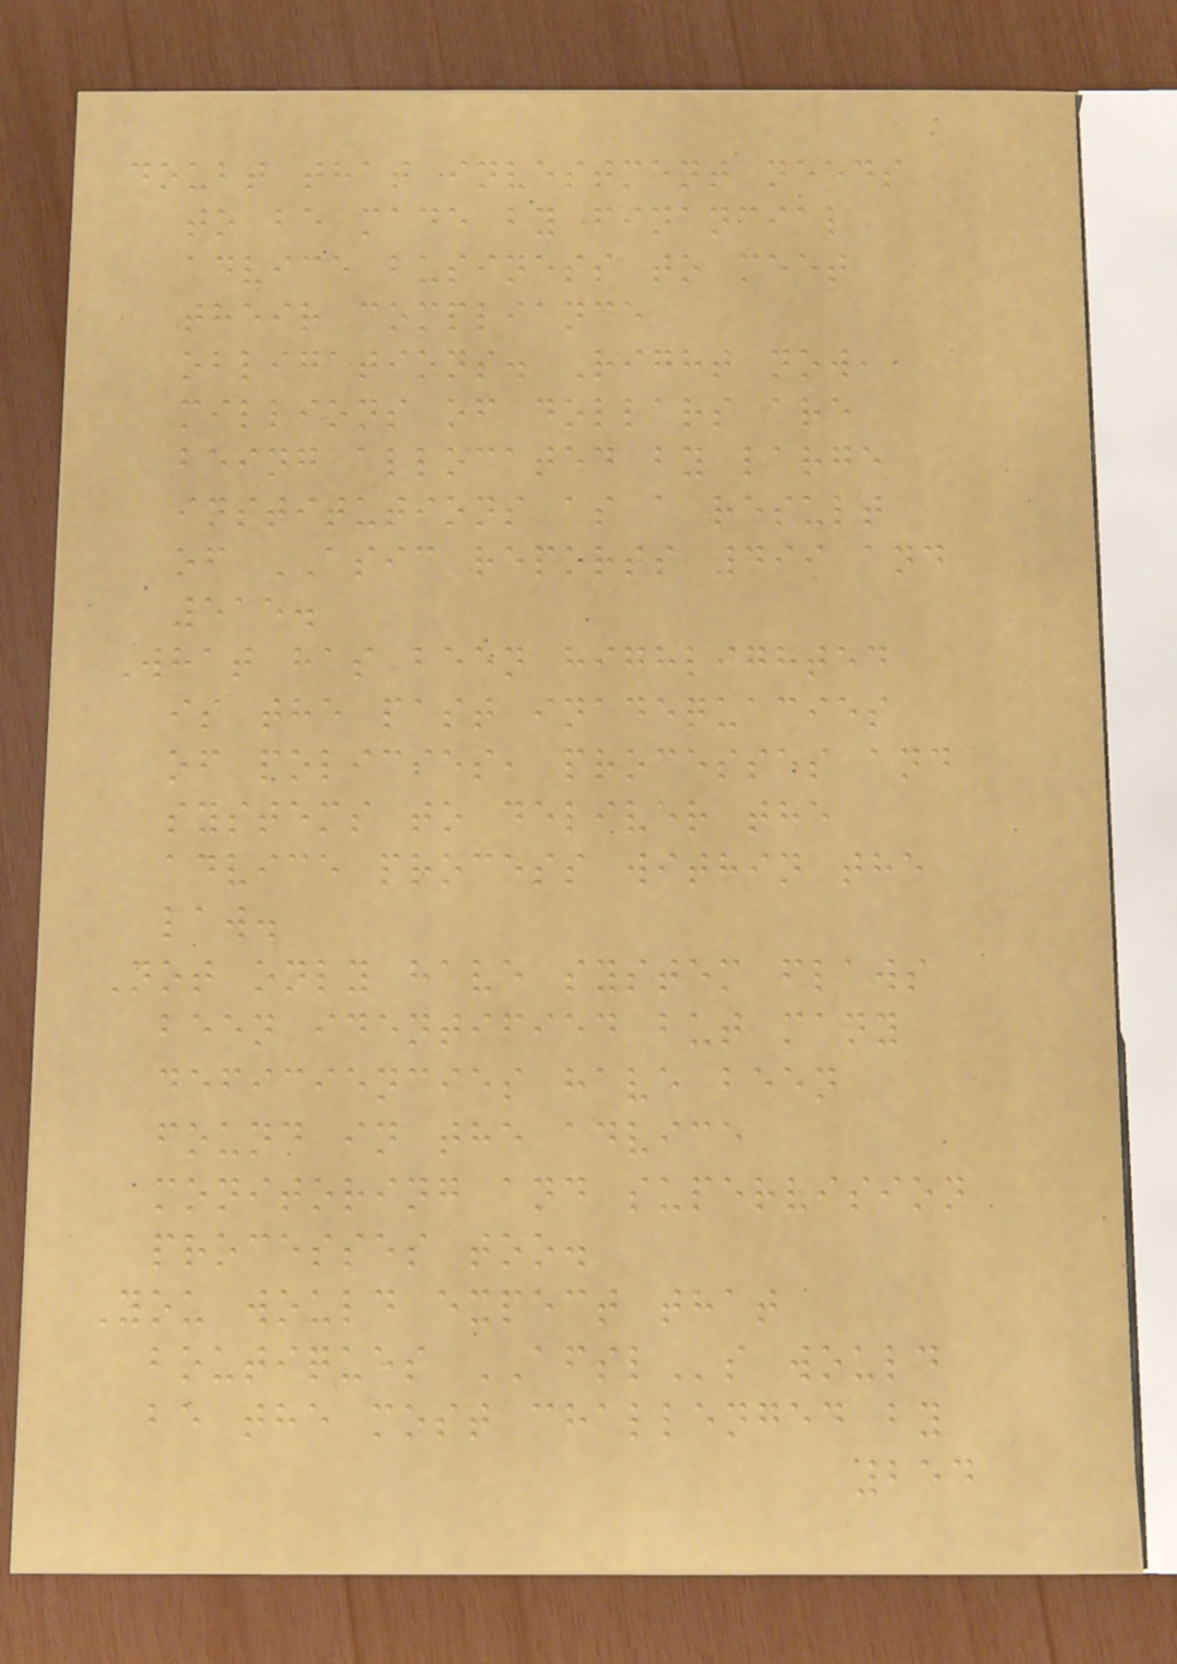doubt that investment needs
to be made by financial
advice business to meet
their compliance
obligations. Right now,
millions of dollars are
being allocated by large
institutions as a result
of ASIC reports 499 and
515.
What has been highlighted
is the past inadequacies
of policies, processes and
systems to deliver the
advice process within the
law.
Not only have system flaws
been identified but many
deficiencies have been
found in the advice
monitoring and supervision
processes too.
You would expect that
boutiques AFSLs would
be the most challenged by
254
